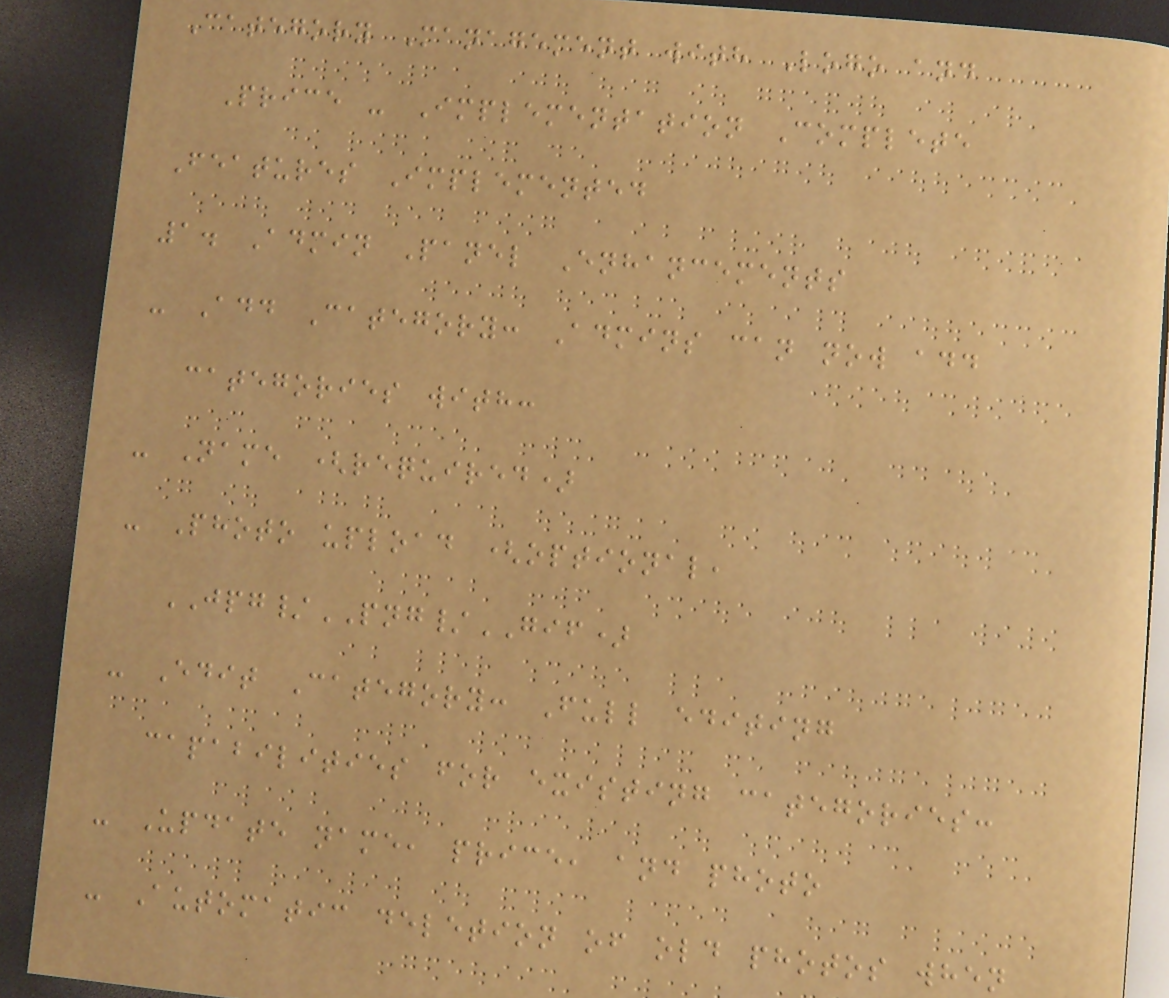Category Management with Logo and
Price - Implementation Complete
Features Implemented
1. Admin Panel Enhancements
- Add Category: Admins can now add
categories with:
- Name (required)
- Photo upload (optional,
JPG/PNG/GIF)
- Edit Category: Full editing
capabilities for existing categories:
- Update name, price, and photo
- Automatic deletion of old photos when
